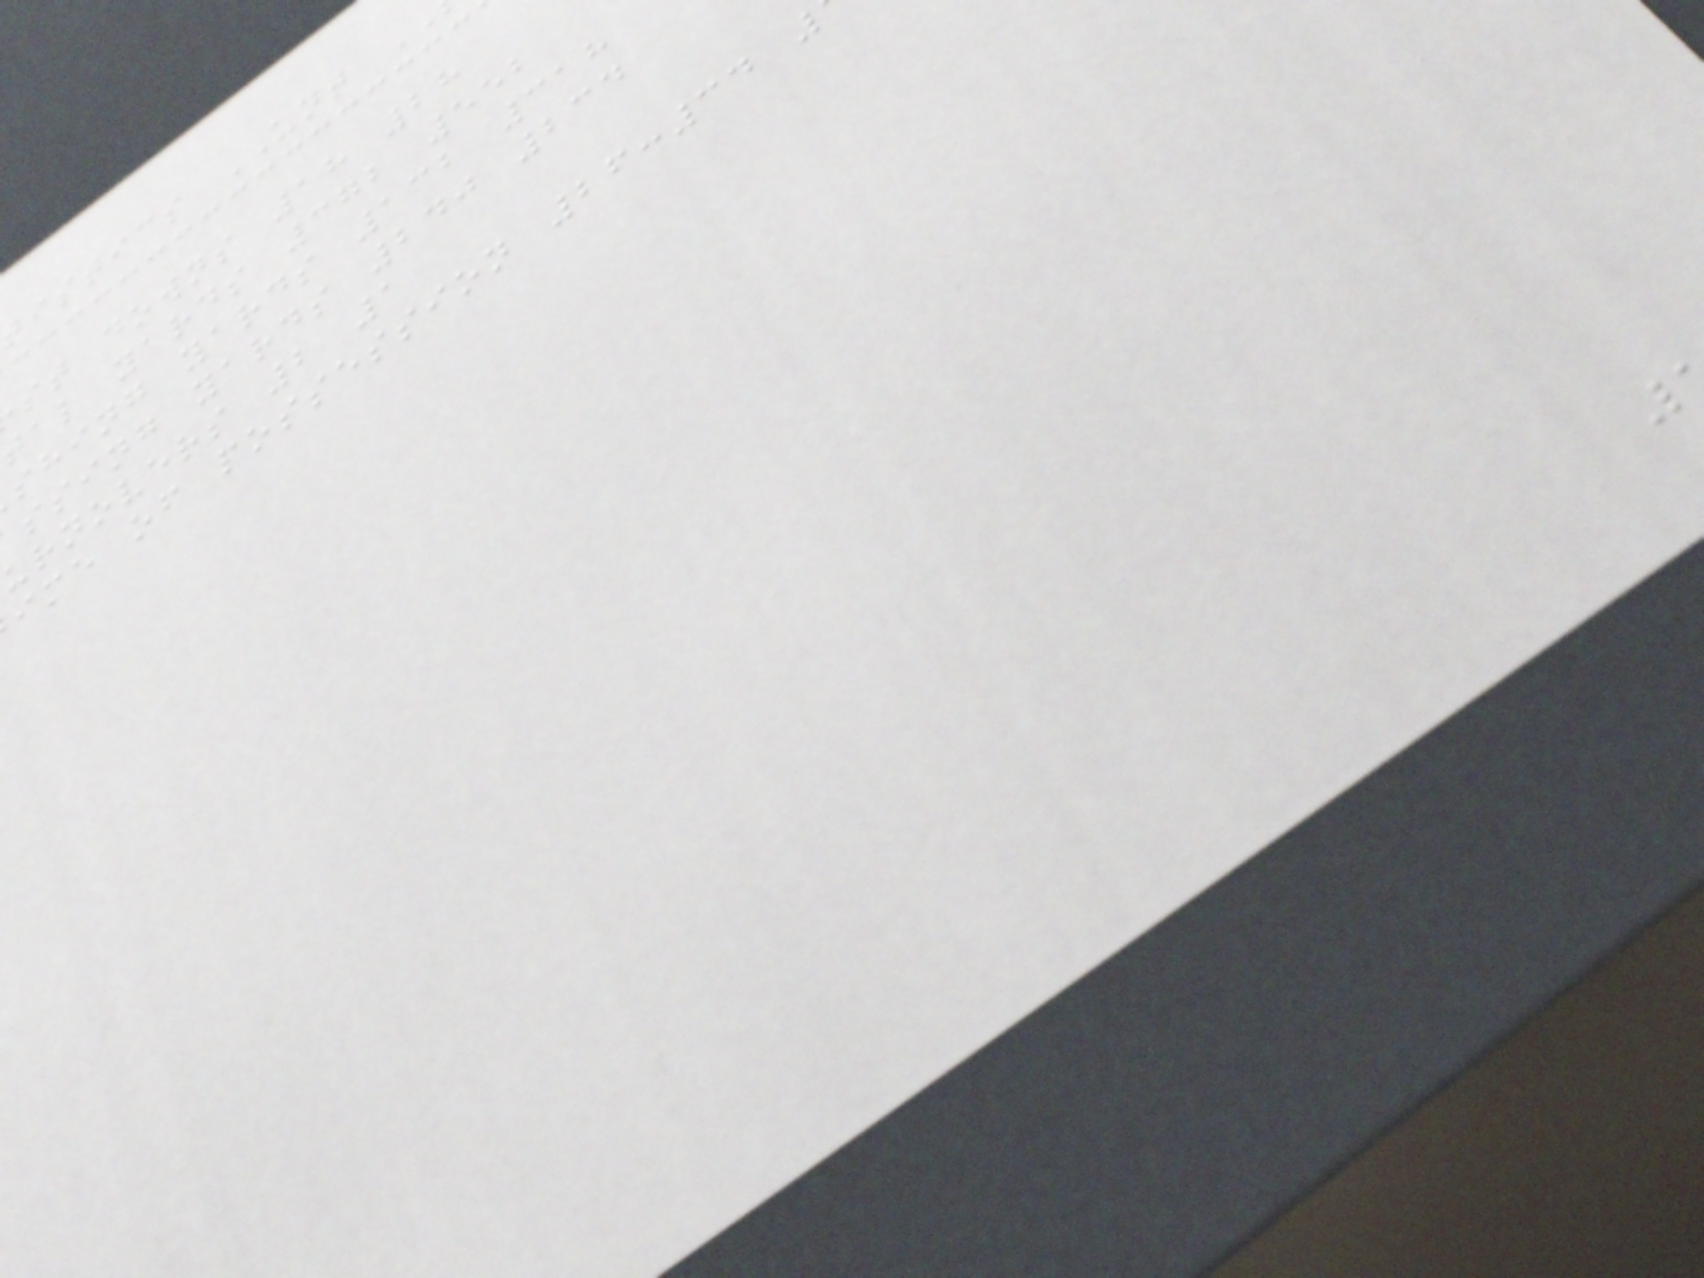istics UNT
st downs 18 28
tal yards 372 552
shing yards 132 318
ssing yards 240 234
urnovers 2 1
ime of possession 26:34
